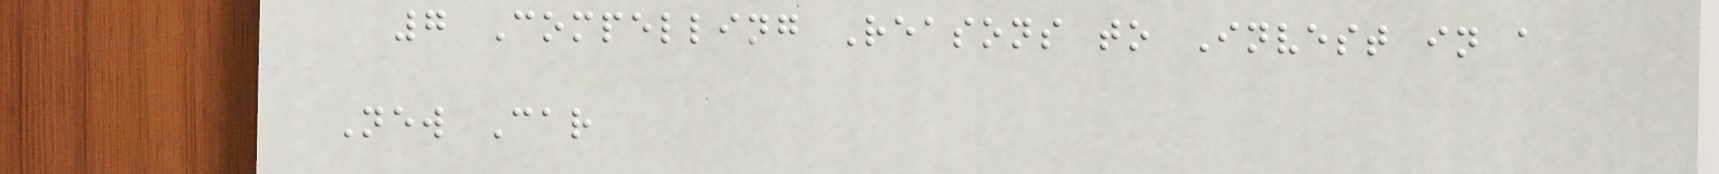7 Compelling Reasons to Invest in a
New Car
